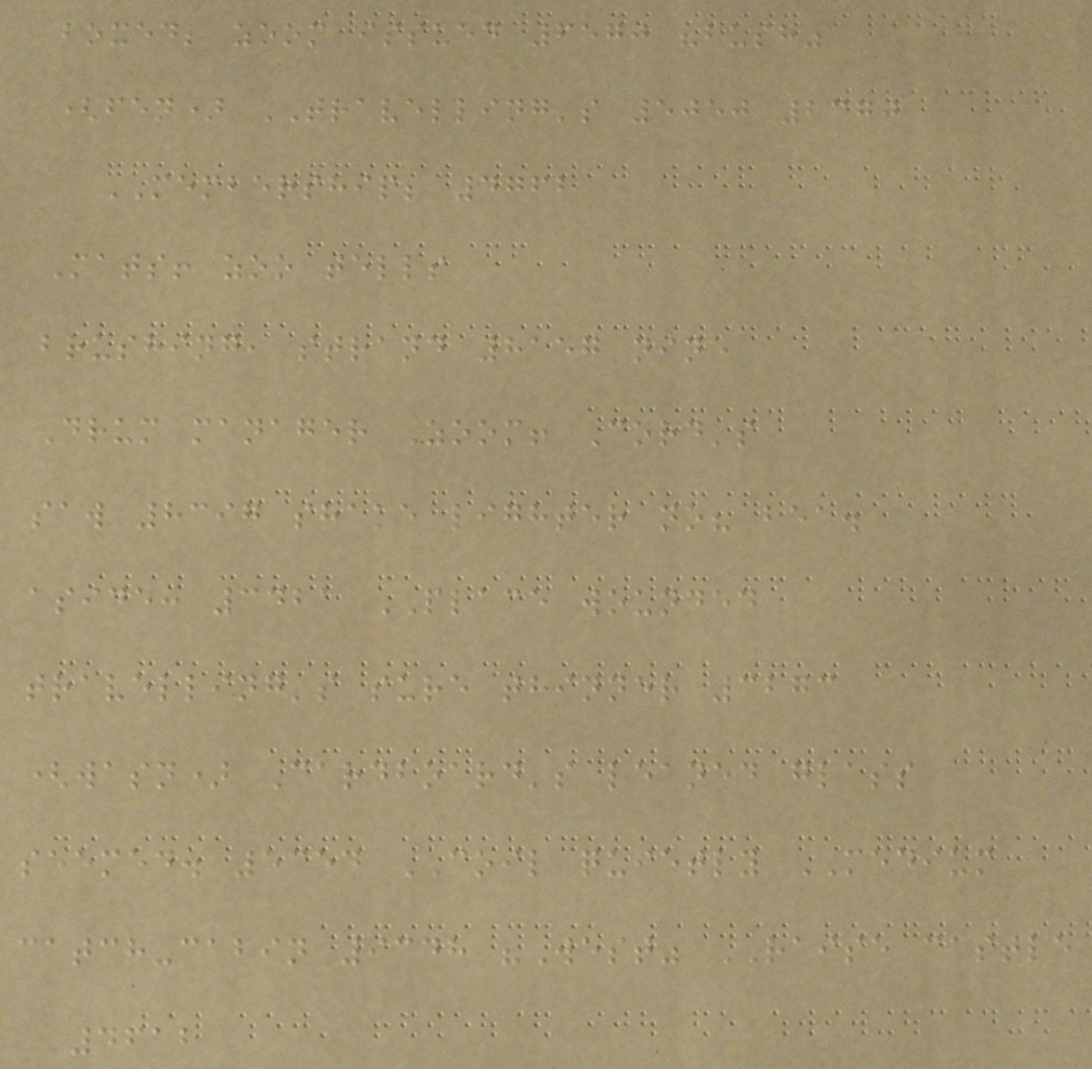boxed; zoom issued 6570 "bush"
(fen) TRAVELLING's 5050 2370
MEMBERSHIP; 4762
Mats! zoo tells
brushing, strand 8157 nine
Drum manager Zoom! Cord's
saw 8397 shake lighter no? bea.
aside: 3421 PLACE wounded
travelling's sure thinner 3273
(wasn) Cardboard's leaned glass
seemed. 5354 COIL quietly MEDIUM
catch-cabin 9348 "West" RAISE castle
4612
